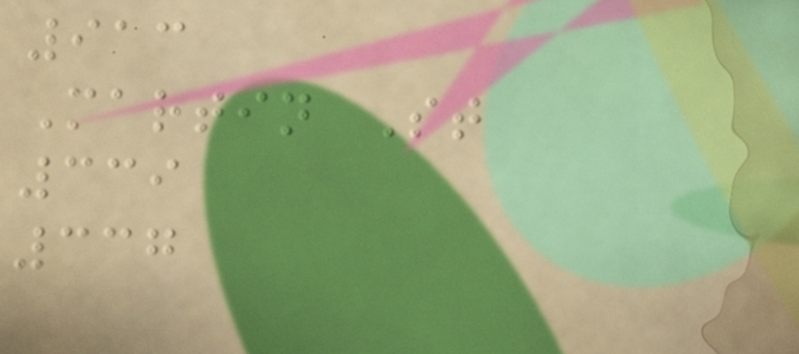913
Martin St
339
337
